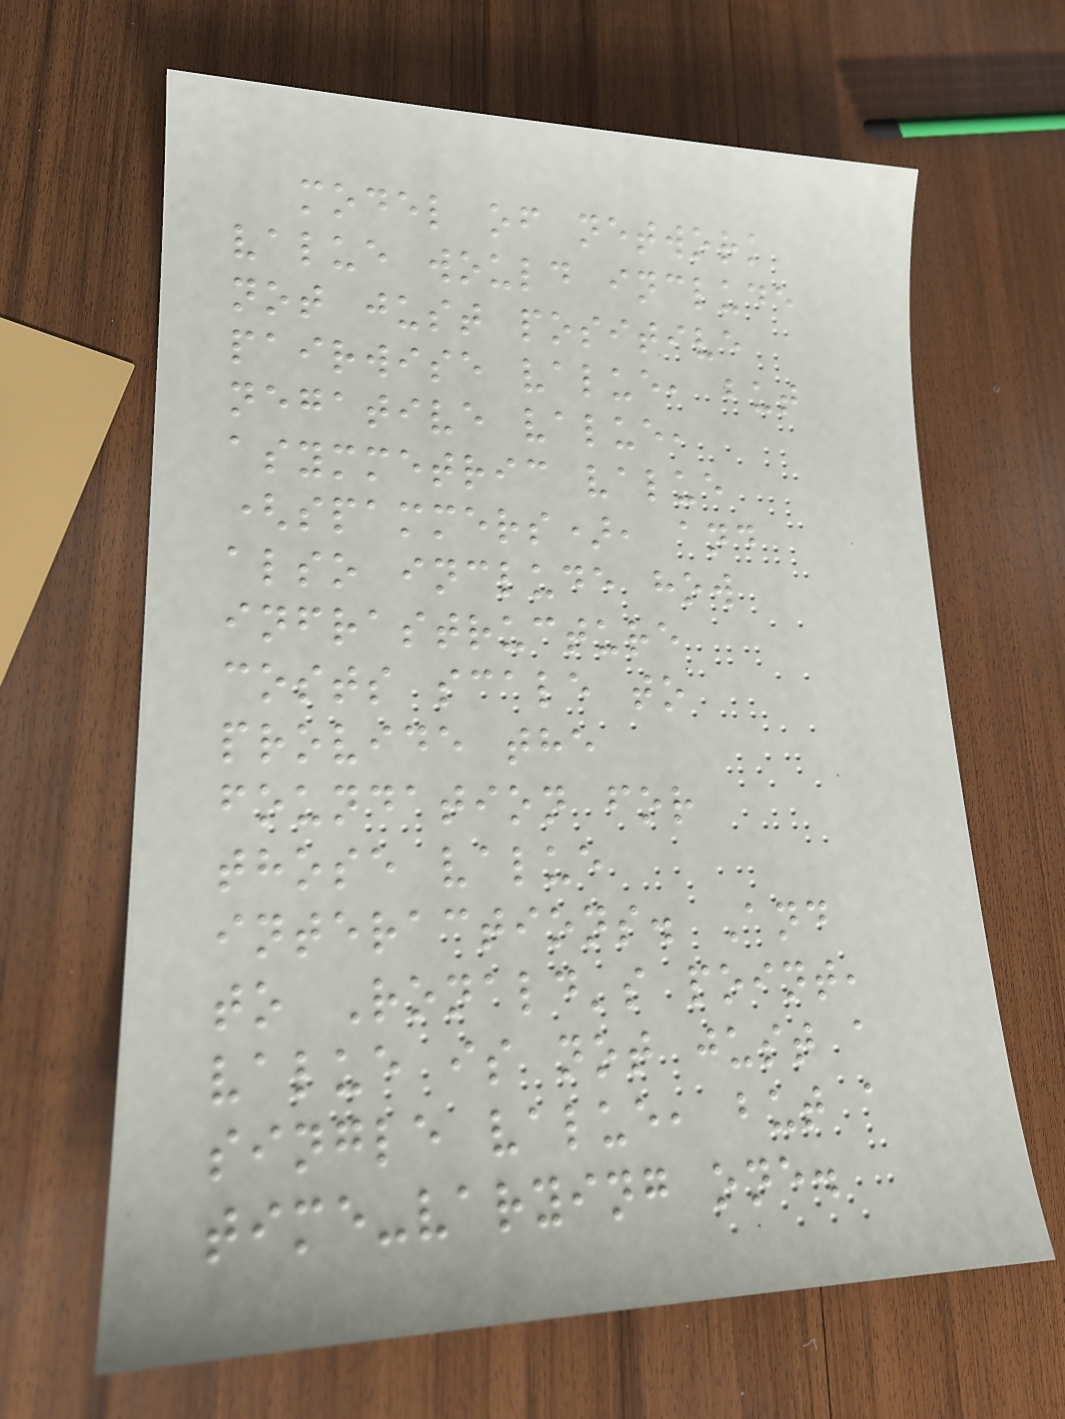model of network
value would include
not just positive
pairwise value, but
negative value,
asymmetric value
(spammers), and
also include how
infrastructure
costs scale to
provide the
foundation for
those value
interactions. And
to Ronald's point,
value is not just a
single value, but a
time-varying one.
